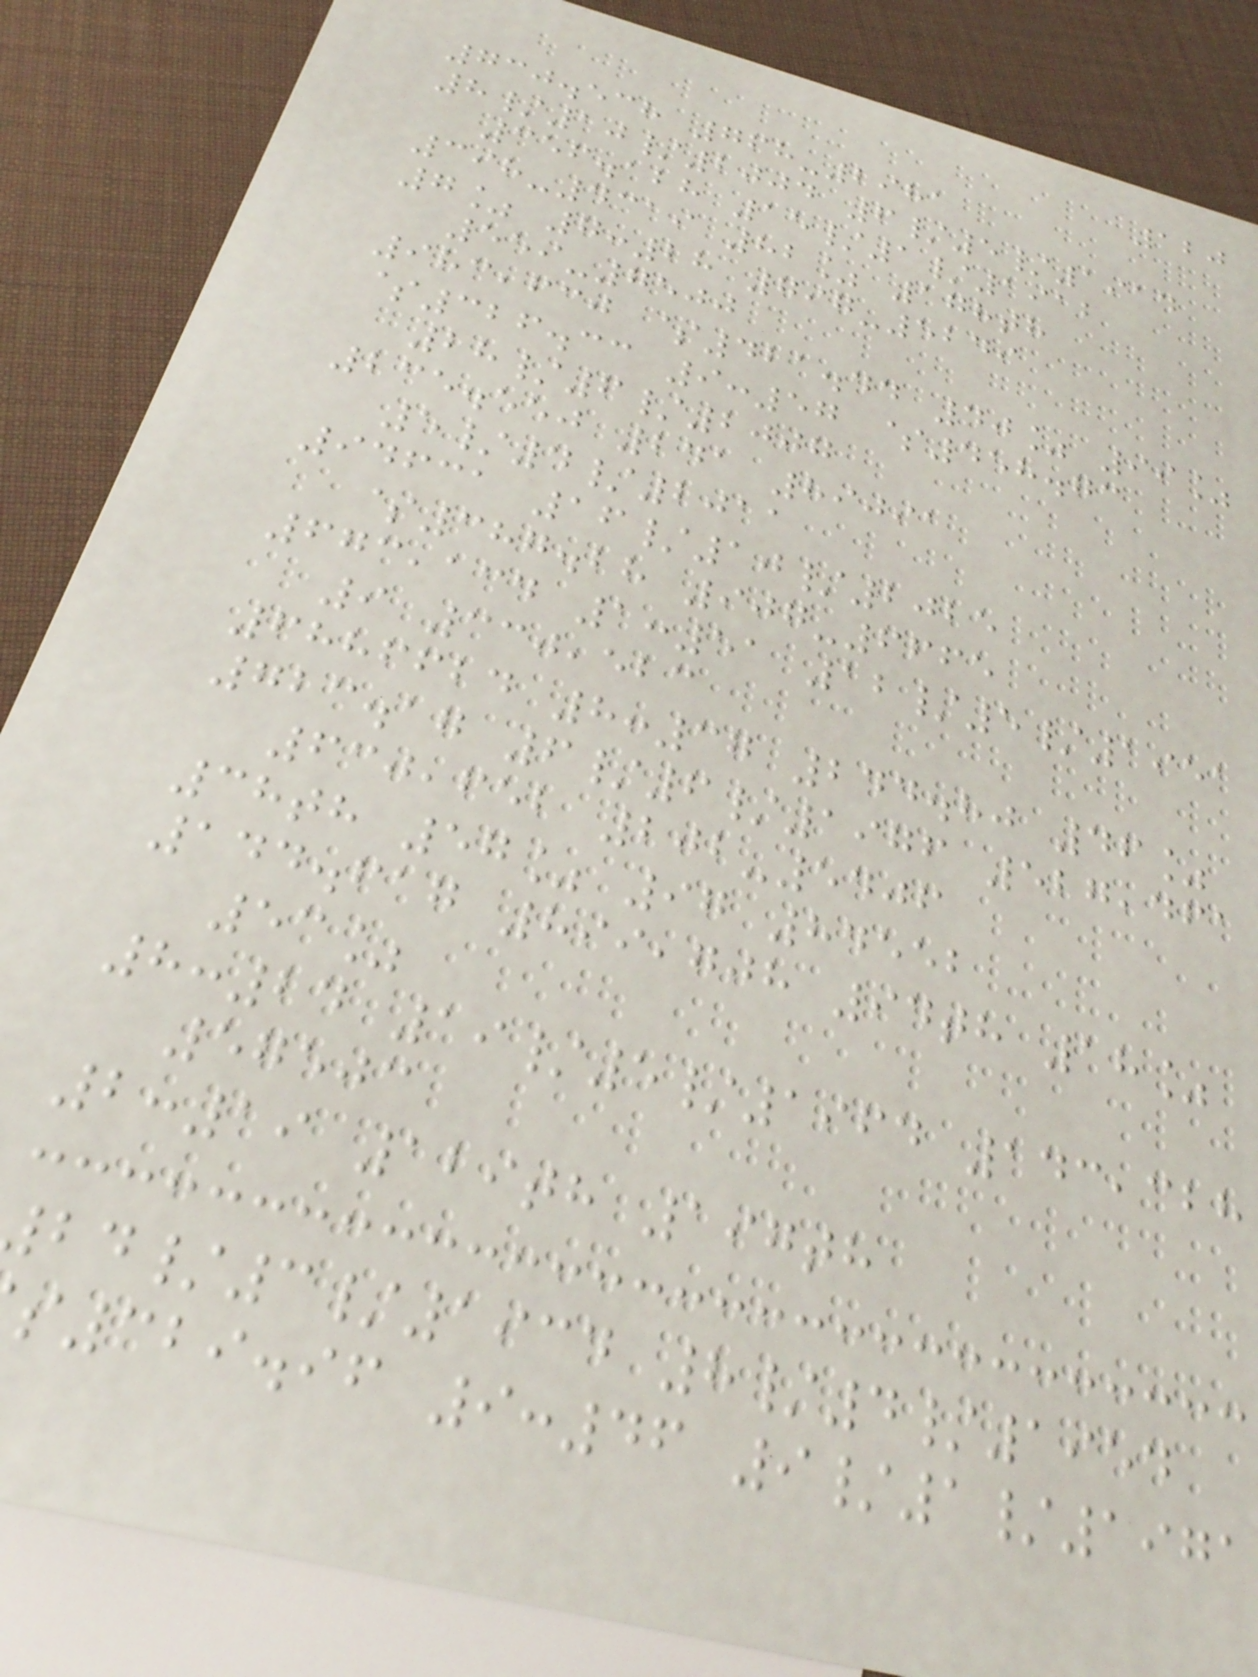120
730.538 768-2981
8/10/2004 6/5/1914
356.128 15/1/1912
398-4319 82% 178th
7% 7:28 797-5249
559-7500
983,630 $421.44 40% 99%
$326.33 9:57 $458.73
28/6/2007
235.550 241 89091
5/4/2011
94631 16/10/2025
$387.28 907-6665
673,134 1:51 12/5/1951
9 330,523
6886624 8:37 244.80 46%
723.17 6/6/1976 527,461
630,652 202-5406
38th 57% 97 84552
144.617 899,708 94th 18%
53%
8:24 19/5/1964 143,328
57503
2:19 129th 197th
/3/1934 8/4/1954
329.96 9:46 9/1/1971
